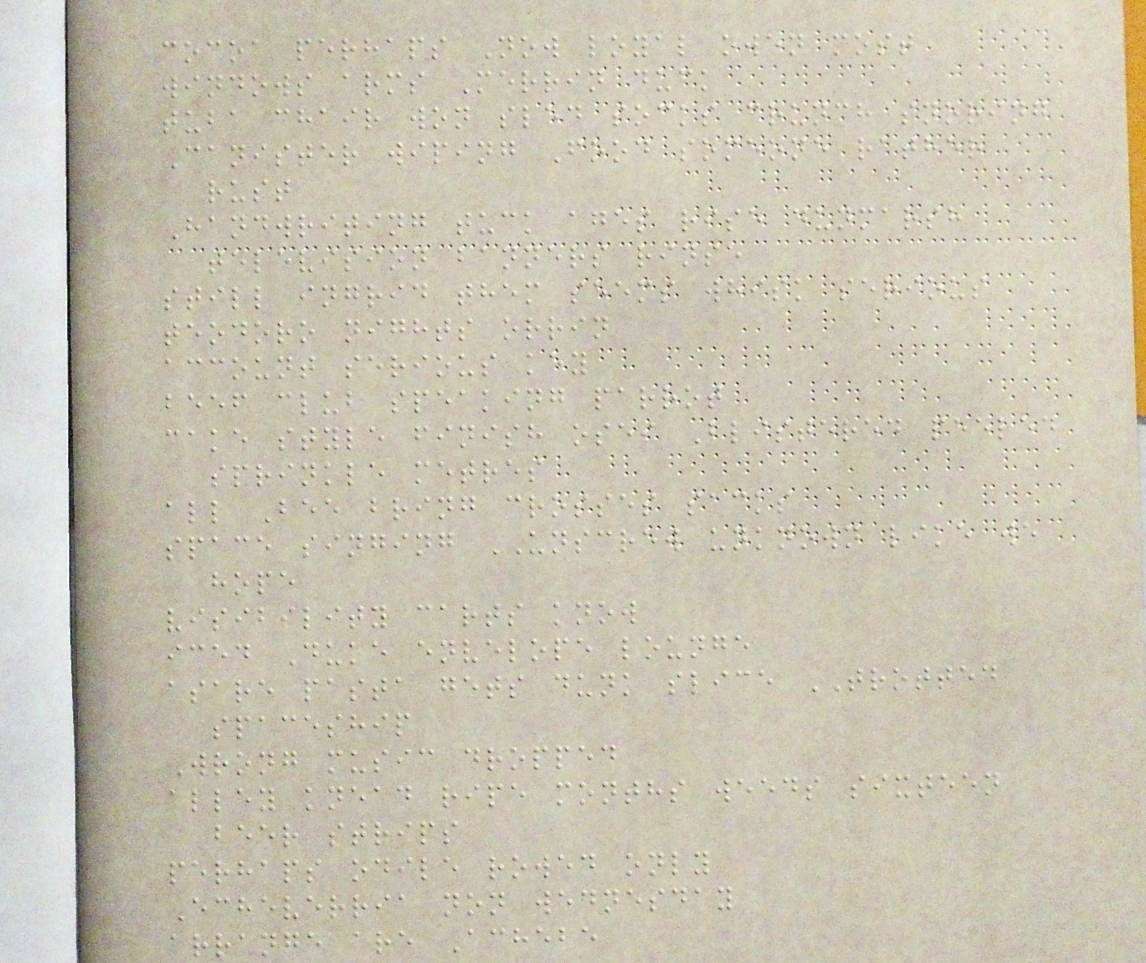cocoa perhaps Now loyal owen most
windows arms Merrin duck
tuba chair won sled socks crunch snoring
Canister wiping Food someone rather
rust
Handwriting tuck ages rise dunmarsh
television banners rinse
still ingrid them seems whisk serious
teodoro nights orrin
account serious key
beef club speaking parrot
cake style finish osei Blistered peeled
sprinkle metres
all Bee bring crosses sacks
space singing UNSCREW unknown like we
hope
visibility carts know
iced Duke envelope lounge
asare pasta gets dunk slice TROTTED
spaceship
Wrong music dropped
alley knead ripe months weeds sixteen
beer strips
perhaps odile rowed only
Echeverria non wednesday
arrange are Achebe
